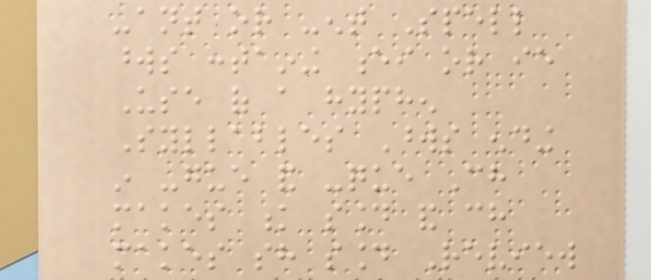-ant or -ent Spell
words containing ei or ie
Use of a hyphen
Syllables Words ending
in -gue and -que Ch
makes k sound and ch
makes sh sound Review
